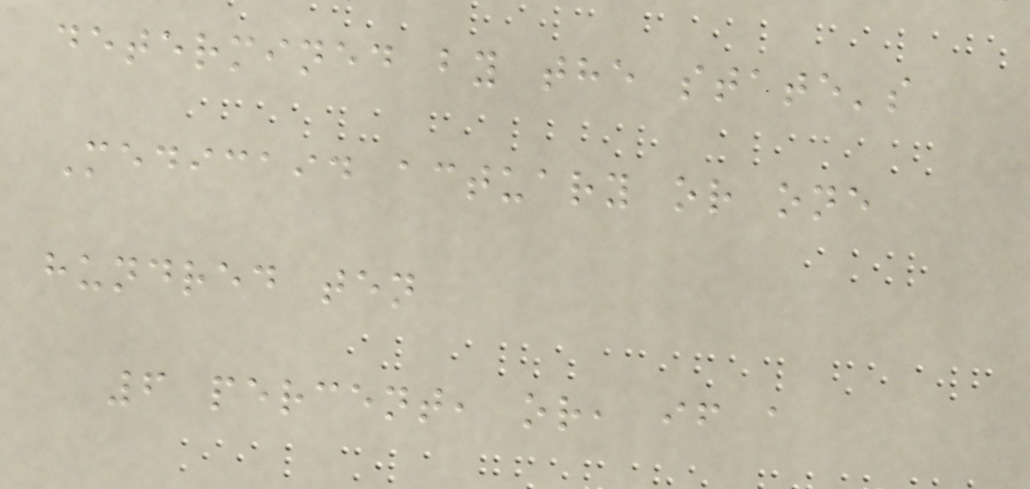determined by the state's
Medicaid actuary or one
hundred ten
6 percent, or, if a
